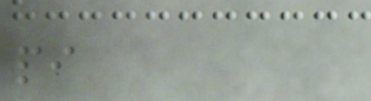pi
